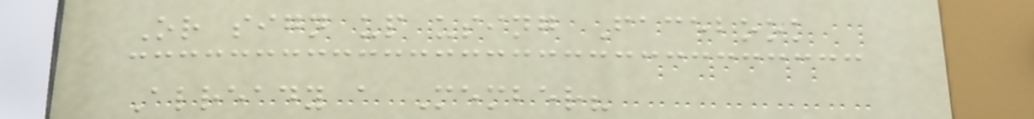Or sign up using Facebook
Already a Member?
